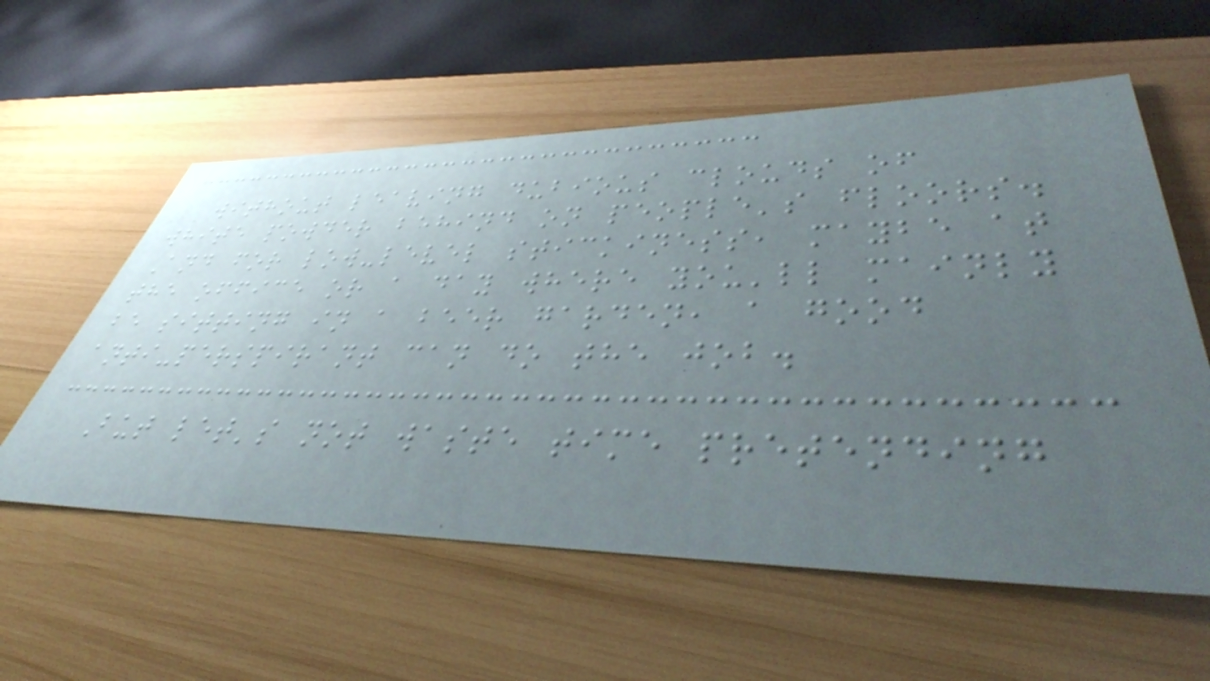without leaving dubious clouds of
white powder behind on people's floors.
And for low-level stickiness, maybe at
the office or a day where you'll mainly
be sitting in a beer garden, a good
anti-perspirant can do the job.
But let's not waste time pretending
